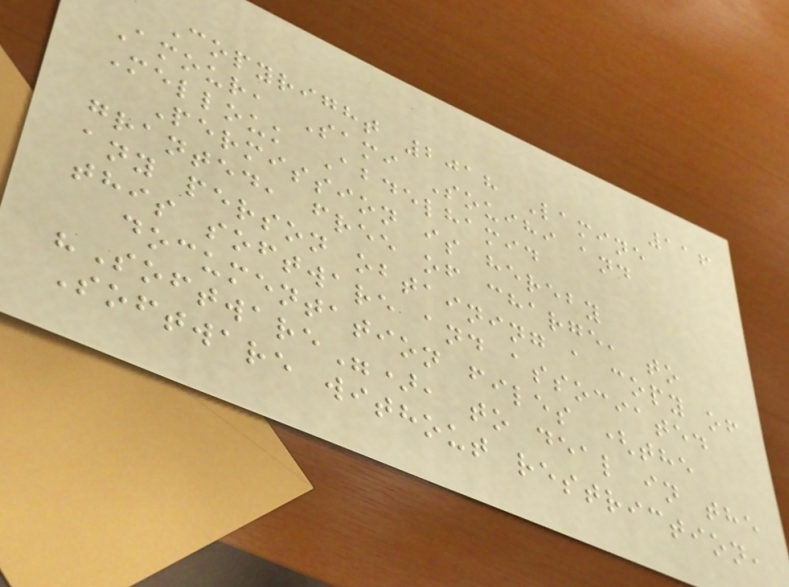116
Copyright 2018 Lamine
Amour, Sami Souihi and
Mellouk Abdelhamid
Permission is hereby
granted, free of charge, to
any person obtaining a copy of
this software and associated
documentation files (the
"Software"), to deal in the
Software without restriction,
